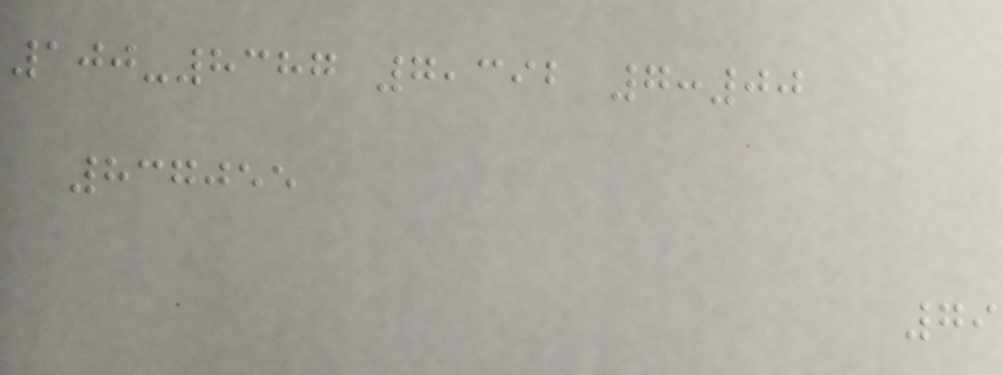100-8387 7,392 7:00
837055
79
